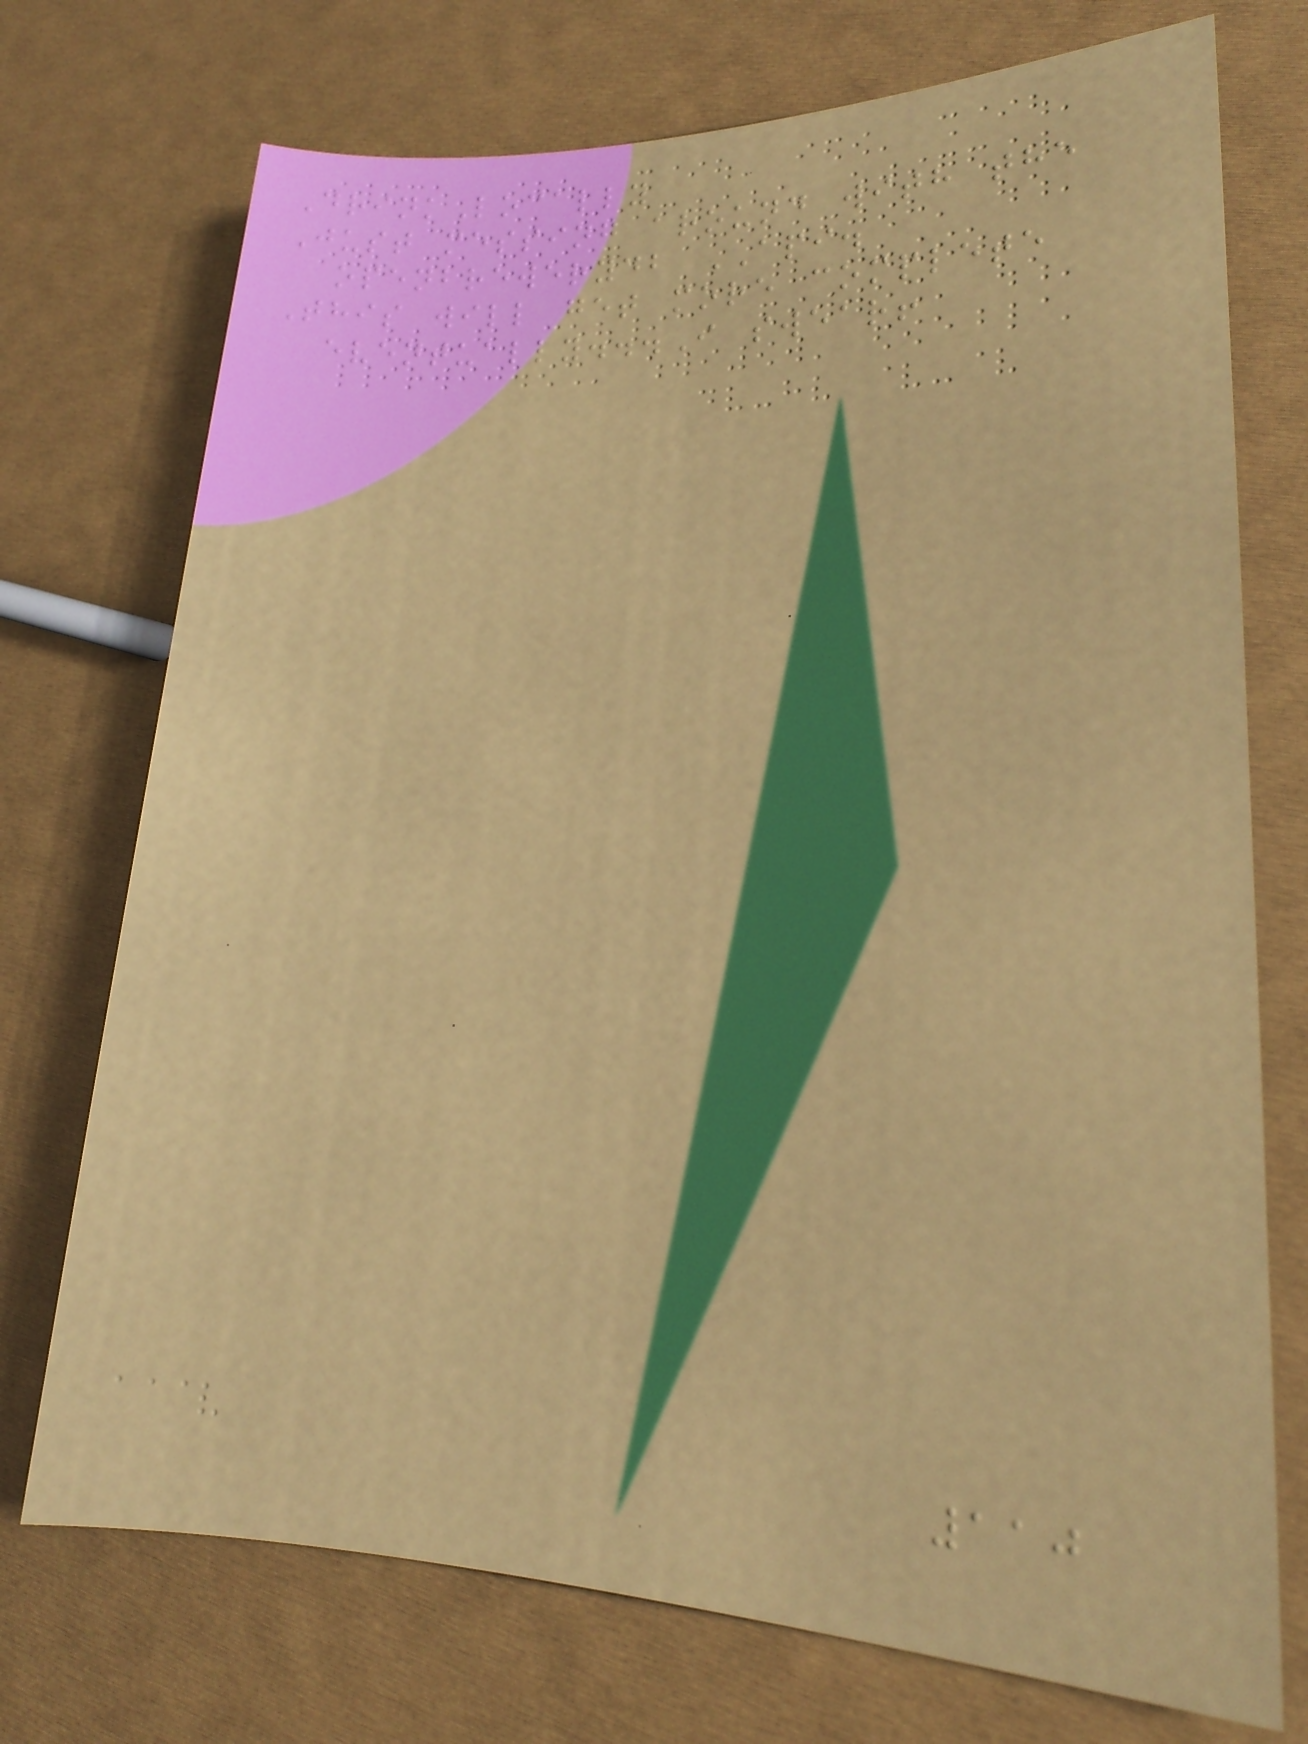DrinkLocally
Just messing around with the
openbrewerydb API.
This will get more complete
eventually...I swear!
110
